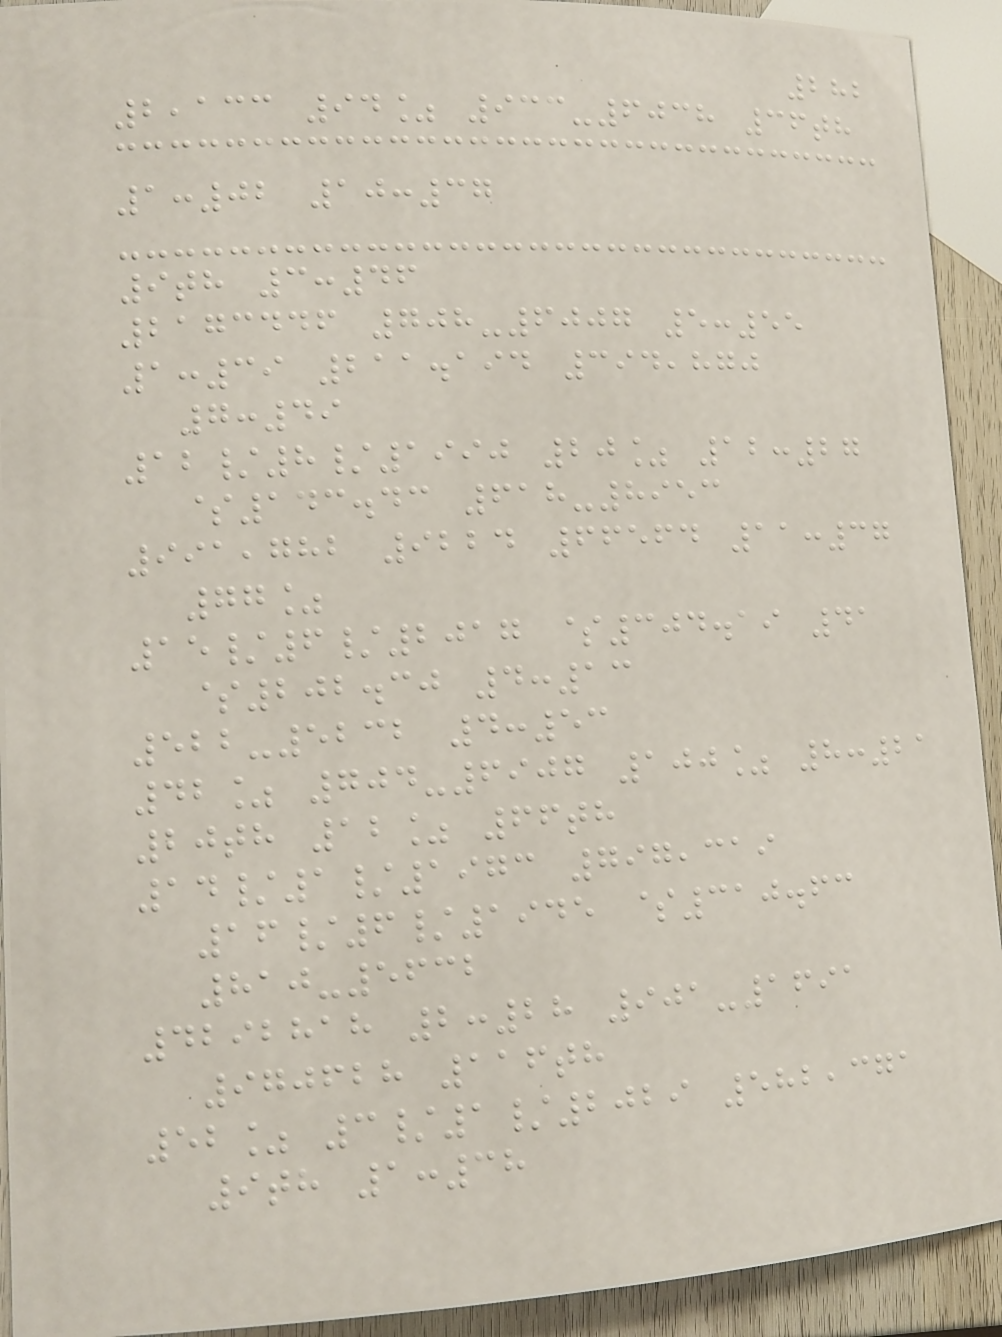282
2,133 94% 933-6038 36th
1:02 10:37
9th 3:46
2173446 708-6007 5:55
1:39 211.194 394,870
7:49
12/8/1990 20% 12:27
$143.43 618-8953
991,782 9224 66564 11:37
77%
15/6/2017 $304.19 41
$202.30 4:13
522-5232 4:53
42% 704-6907 100% 8:21
20th 12% 66th
14/1/1973 797,319
16/6/1945 $310.63
810-5632
4292818 2:28 901-1691
970628 116th
52% 3/1/2029 582,371
9th 1:38
